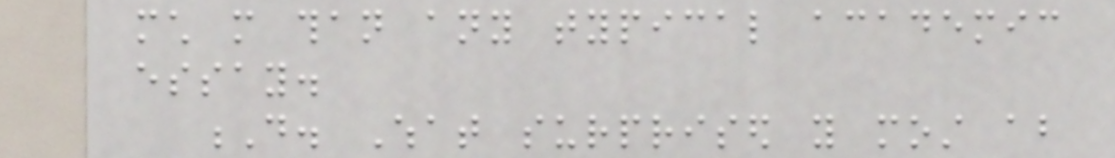much more than any typical academic
essay.
D. What surprised you most about
